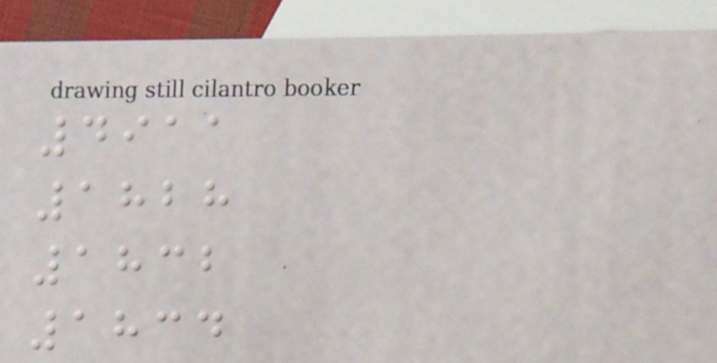4911
1828
1832
1834
